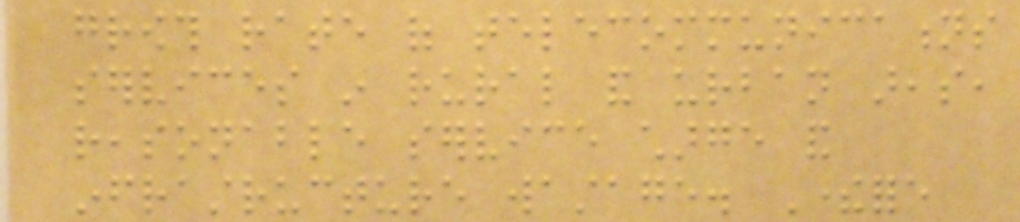growth rate of telecommunications
services in rural and urban areas,
reasonable service charge and
infrastructure wastage. Therefore
